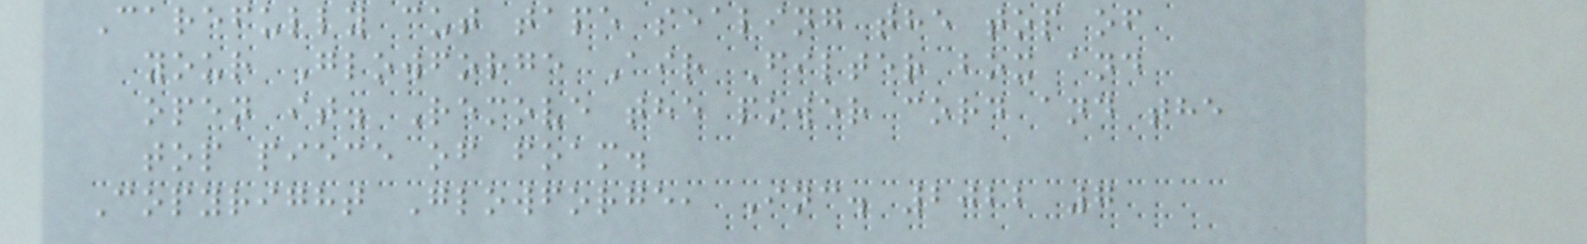Carefully cut tape sealing the top of
your Glowforge Air Filter box and
open it. Remove the power cord and the
top piece of foam.
Copyright Glowforge, Inc. 2022 7
